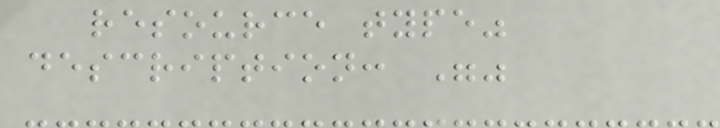resource type"
description: ""
